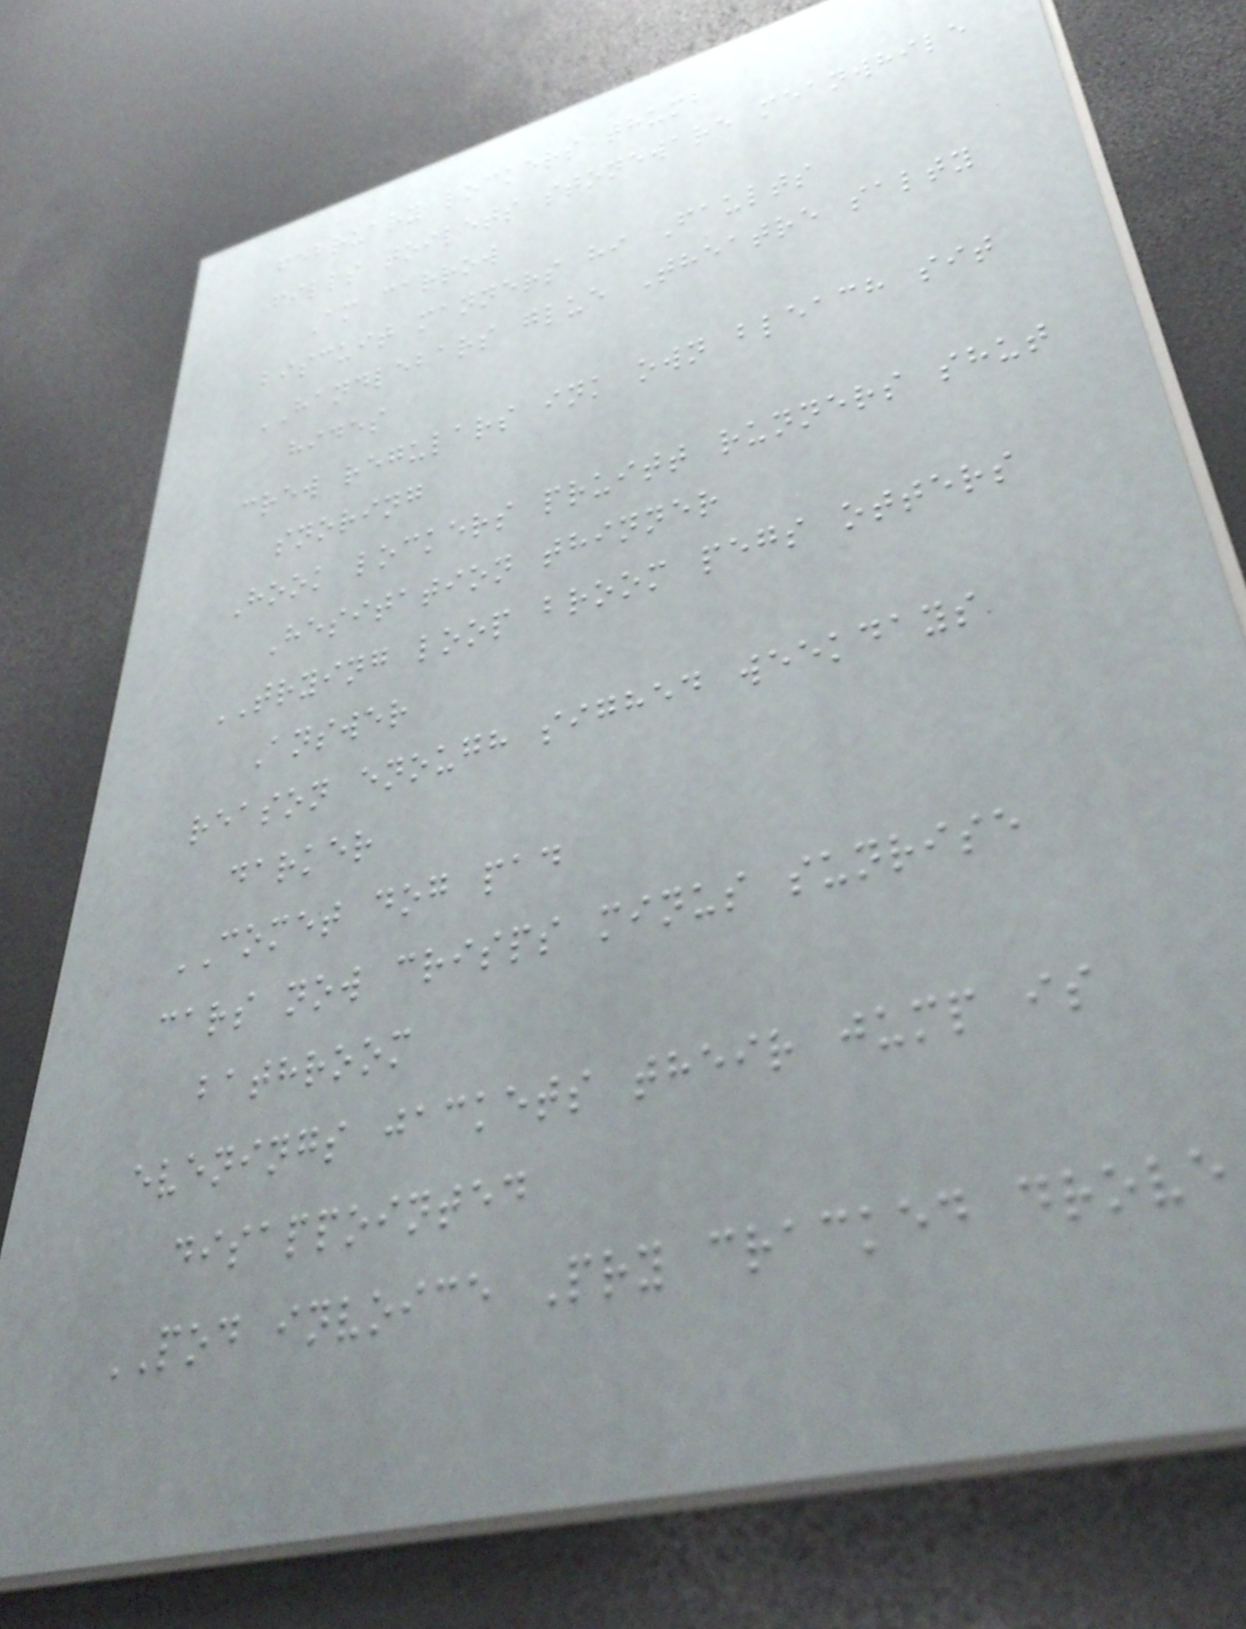february lockers thumb
fills toilets stoneware meanwhile
Am carrow
biscuit manners hi Faults
HANDLEBARS glue Theatre salty
hides
crew regulars ink own bleach sit
snoring
Hook lockers pruitt runners shut
Hesitation thinner
TRYING loop broom pegs otters
Answer
reason enough sighed weekdays
darker
COMET dog pad
cars now crisps minus sunrise
bathroom
evenings jackets their jump is
disappointed
POD invoice Pry cracked drove
